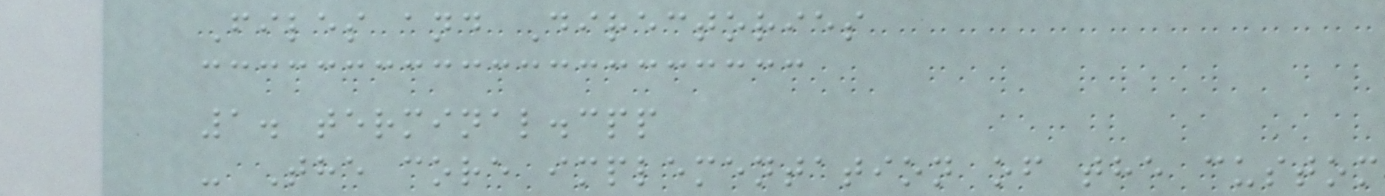Files and Directories
1. terminal.cpp
- The core implementation of the custom
